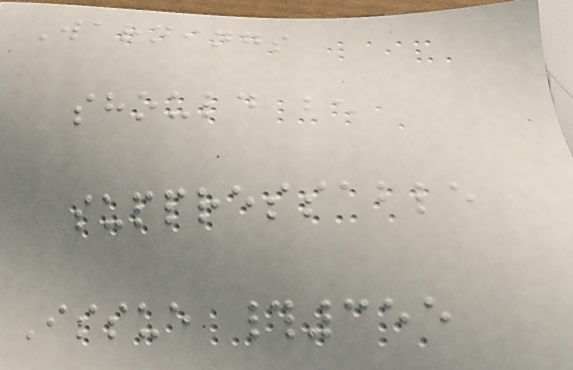Warnings
should be
suppressable
Issue #355
